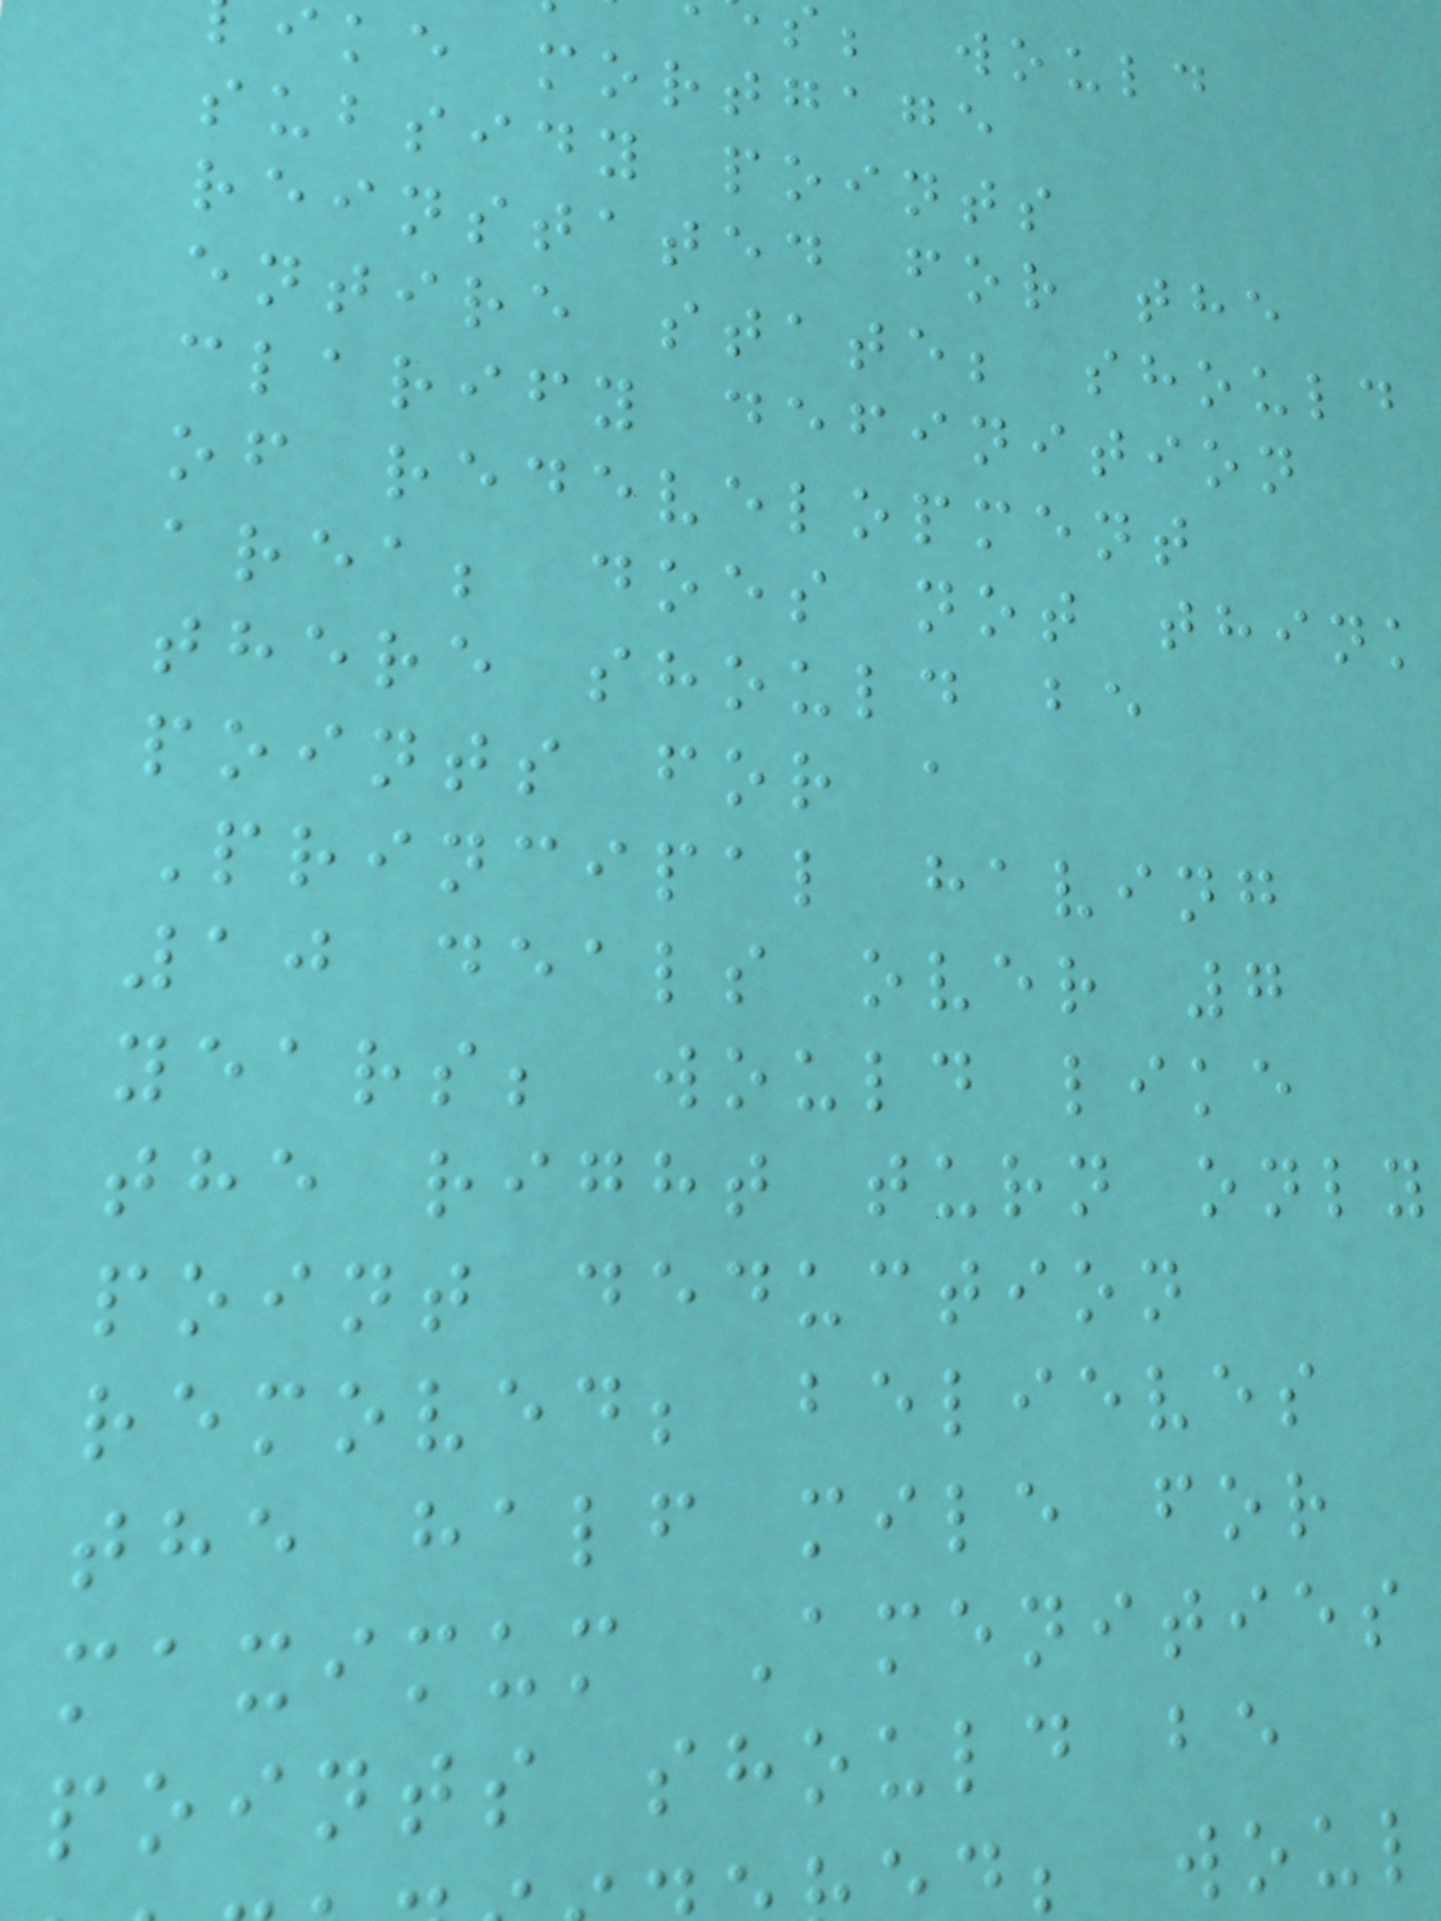; would
ike mortgage
subsidy points
reinstated for the
entire state; should
clarify definition
of redevelopment
area; does not think
there should be
points for a
Principal having
10 deals over 7
years; would like
the right turn only
point deduction
removed; believes
the half mile for
maximum Amenities
points should be
; woul
